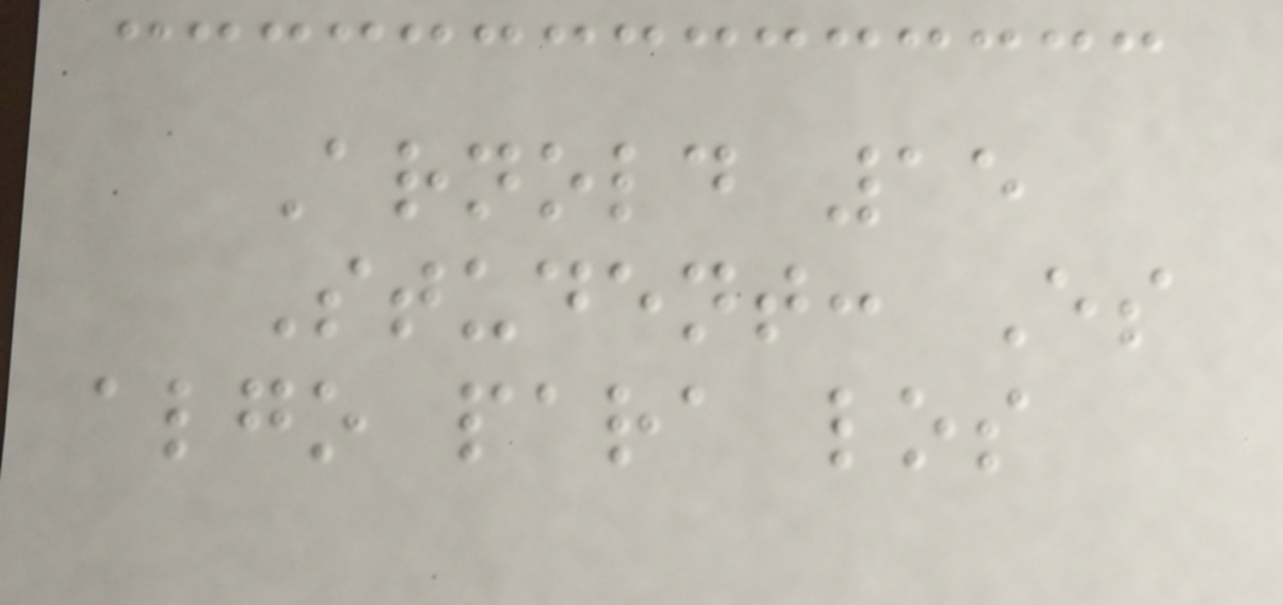Arnold 15
Student: Es
algo para los
